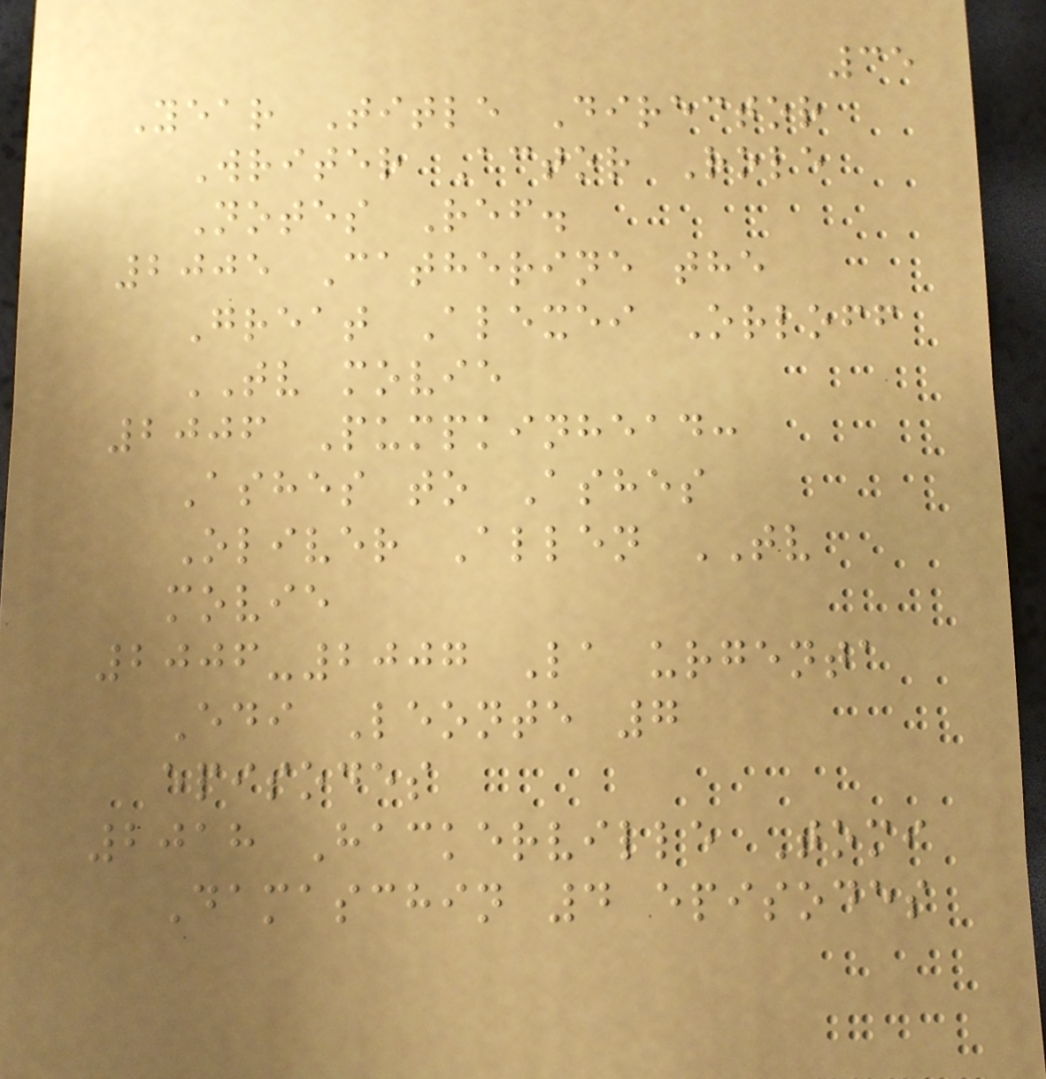35
Year Title Director
Writer Actor Role
Notes Ref.
2005 Catherine the
Great Alexei Orloff
TV movie
2006 Pumpkinhead:
Ashes to Ashes
Oliver Allen TV
movie
2006-2007 La urgenta
Edi Leonte 7
episodes
2018 Hackerville Tomi
Damaschin 4 episodes
